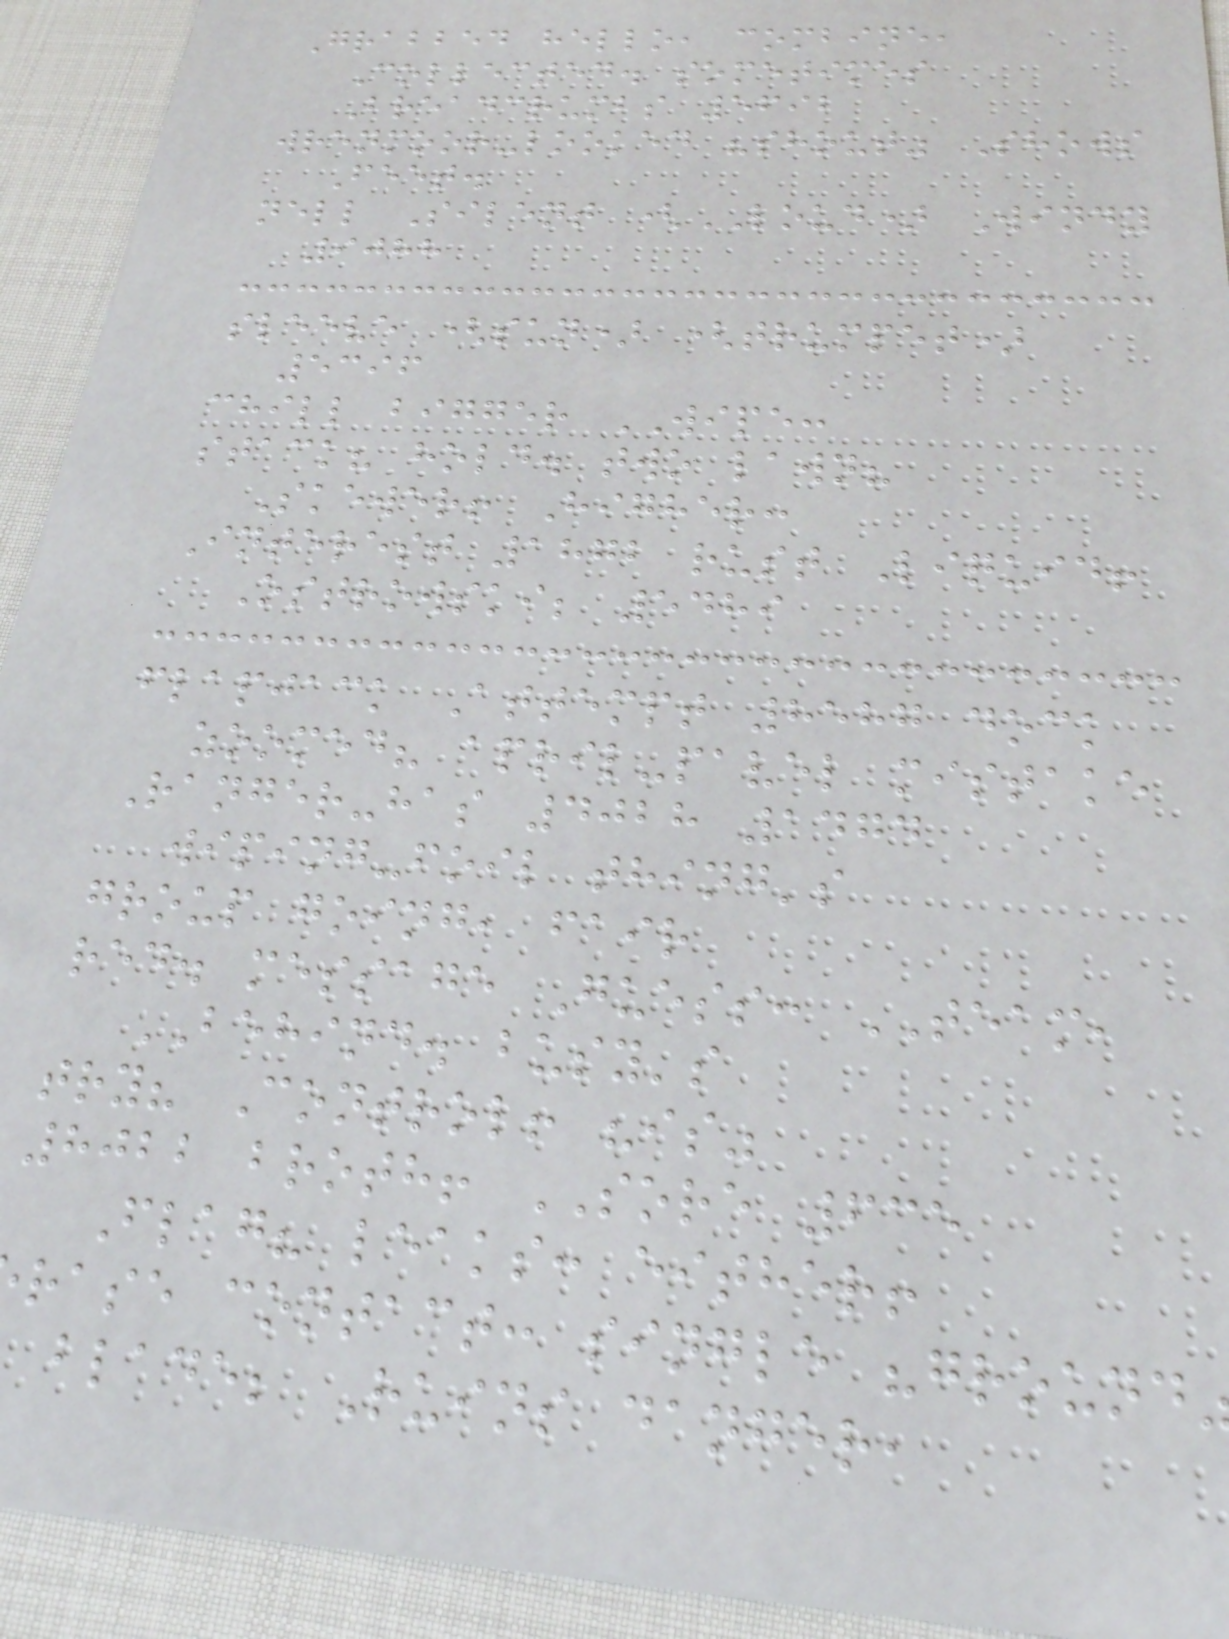Grabbed hello, combine,
Collected. sometimes
Breadcrumbs 5692
wrenmoor-looked "shout" Shows
Feet.
nell Silent (LOUD) Windy
9088
sleeve (sun) (trumpet)
5396
chill bigger WIPE:
stack? hold. two lawn?
Skewer! Higher:
Interest 1872 rust Liquid!
Ostrowski; 5489
flapjack Attempt 8587 dock
zoomed? april-pavel mistake
Ranger-has 4028 1474
wiping-foil thing's
group going, fair
red. message Guess: TEAM,
BEHIND. busy's
try? Control! "is"
8022 broth! SORE 635
Flag? leaks: either!
rase contact: single "ground
blade; Ruins danger,
